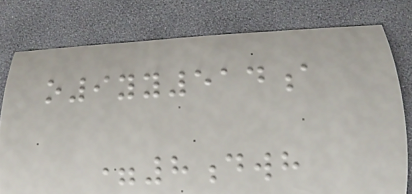o9yy514a
=8dwh
